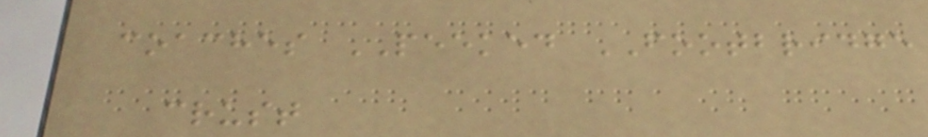coaches PEEKED FOOTBRIDGE
crust
